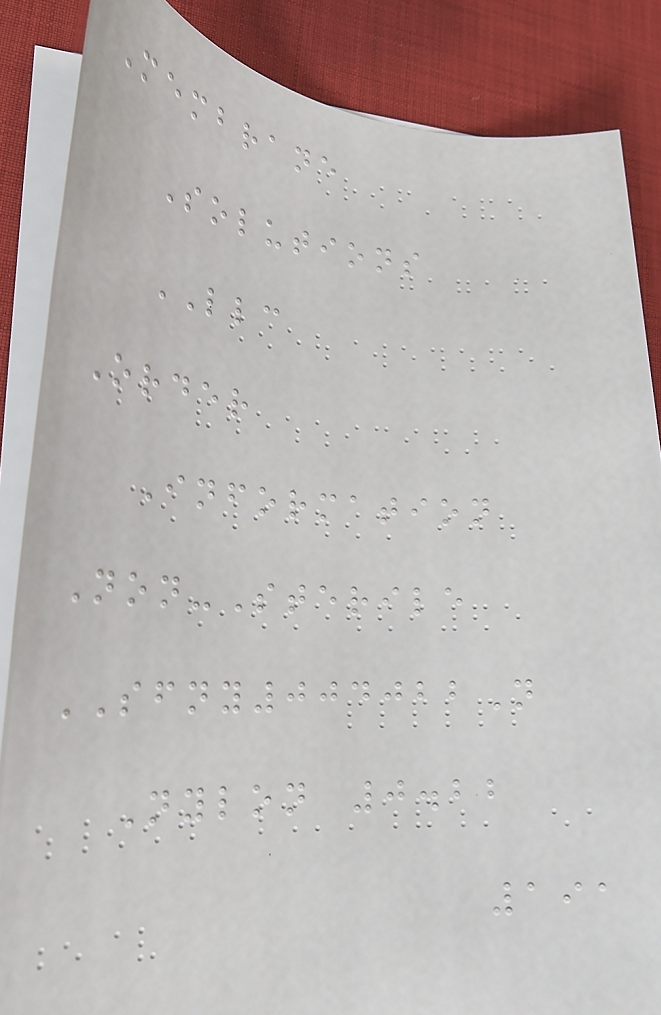Membrane
Solutions
LLC
Order
Information
Non-Sterile
SFNY004022N
Nylon 0.22
191
